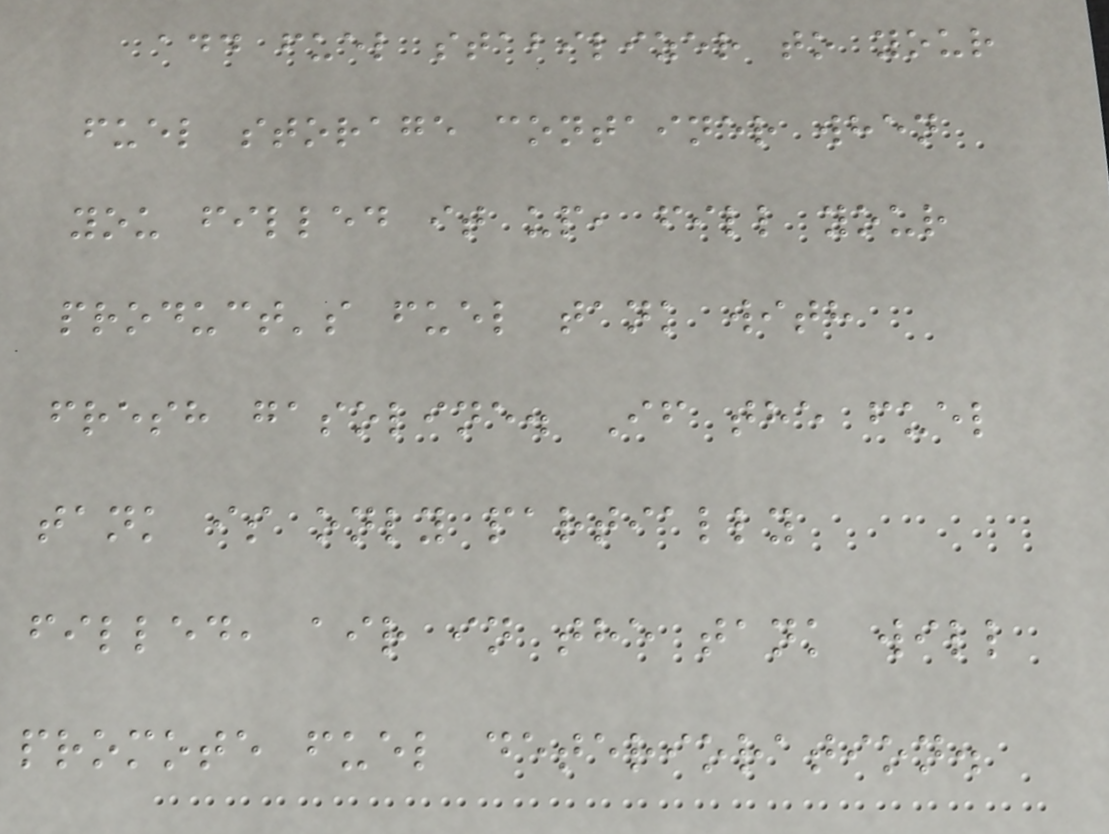add fuel stabilizer to your
fuel storage container when
you filled it up, fill your
product's fuel tank with
fresh gasoline. If the fuel
tank is only partially
filled, air in the tank will
promote fuel deterioration.
